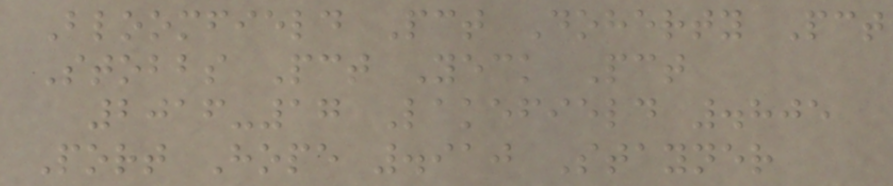Bloomfield Pct Doherty Pct
Stobbs Pct Yeck Pct
2016-17 Lakefield .805
Port Hope .910 Stayner
